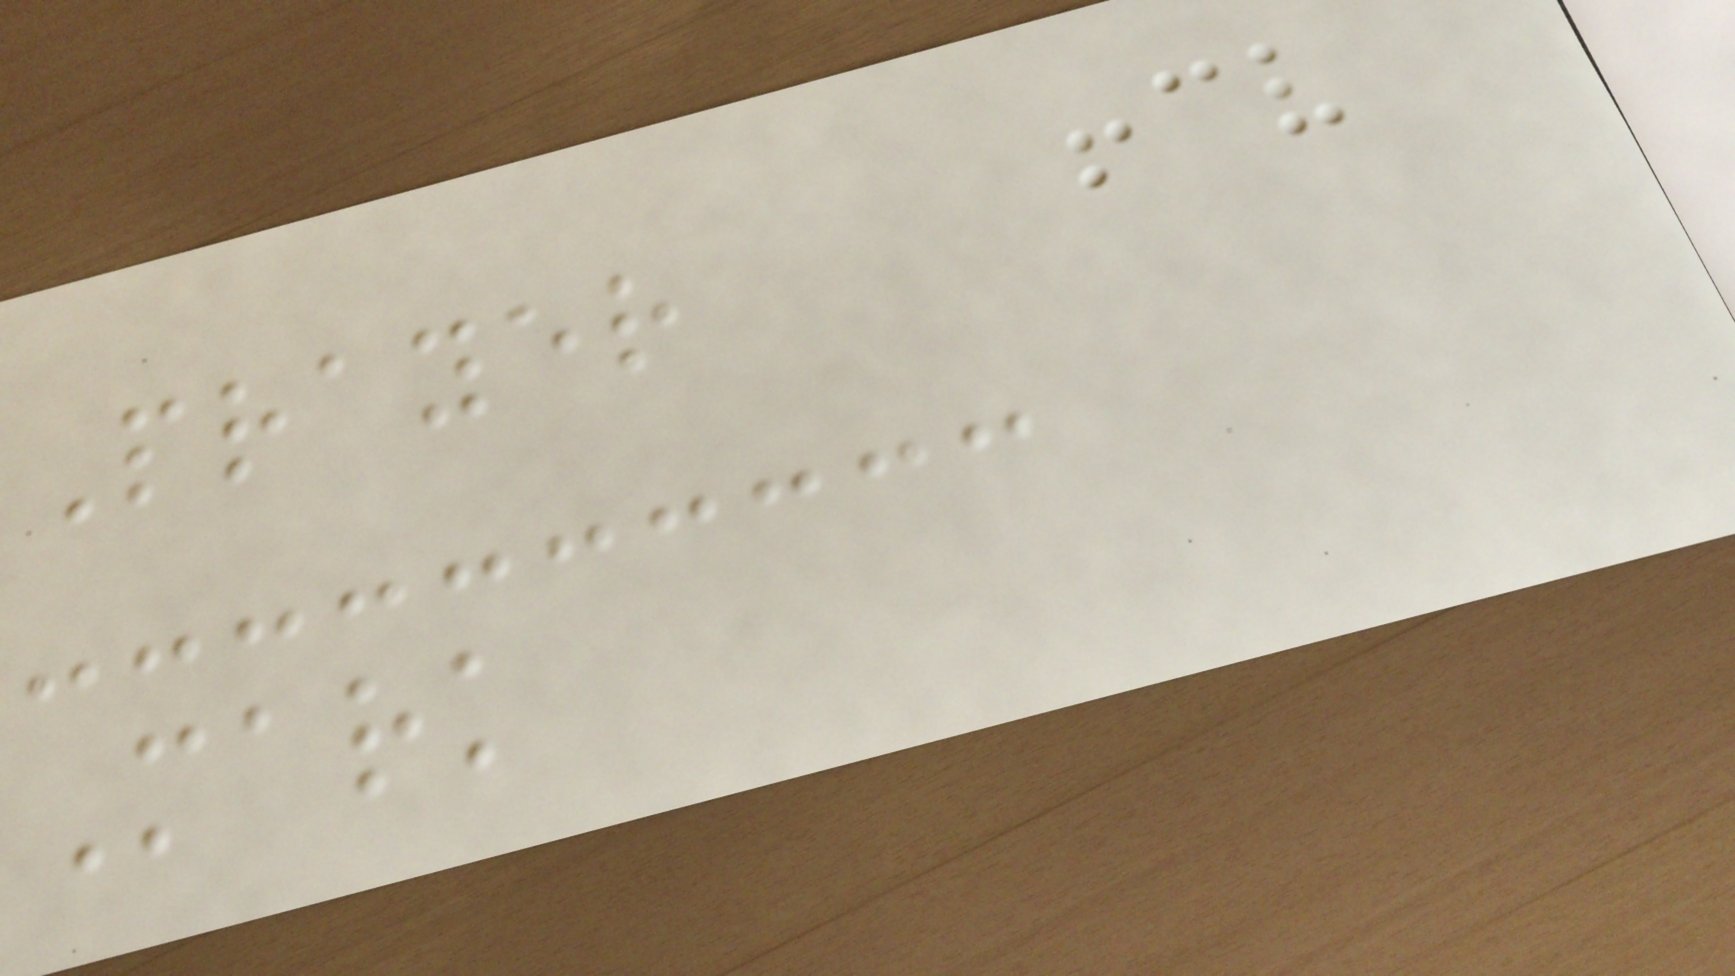Prayer
Mark
